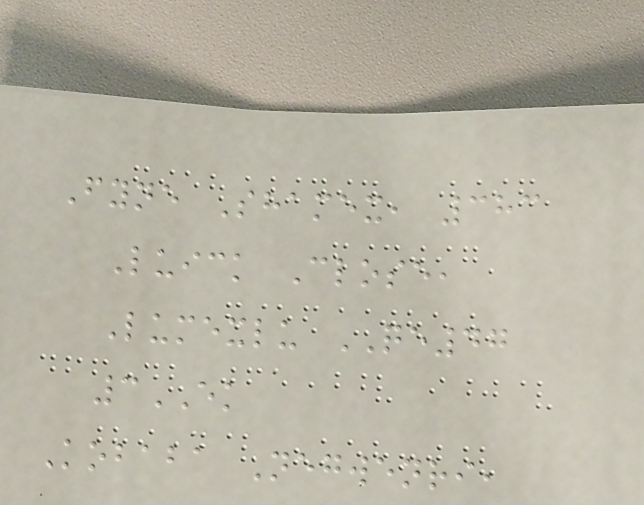Fyne Shamex, 383
Luick Close,
Lumexlu QE47
3EK
Kobaba Negwenri,
